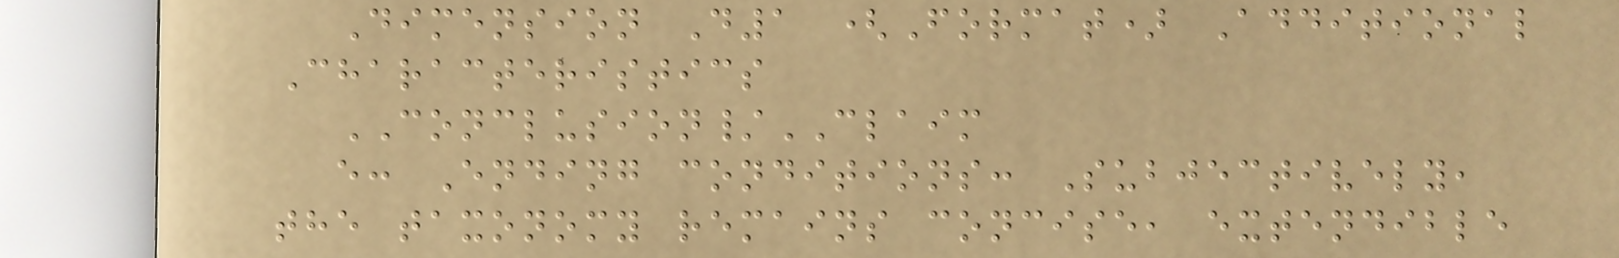Dimension D1 (Format) Additional
Characteristics
CONCLUSION/CLAIM
e: Ending conditions: Subjectively,
the taxonomy remains concise, extendible
